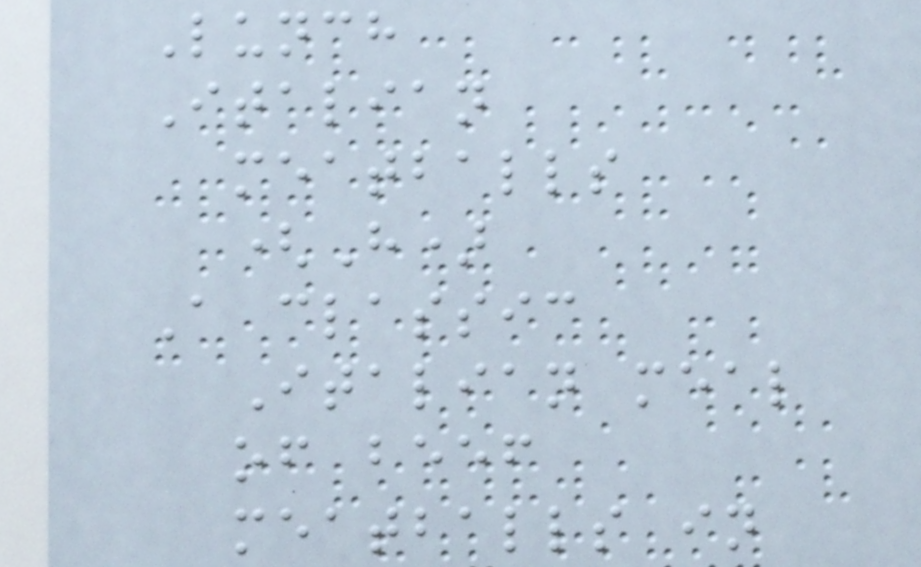Lunch
Italian
meatballs
(H)
A classic
Italian meal
of beef
meatballs in
